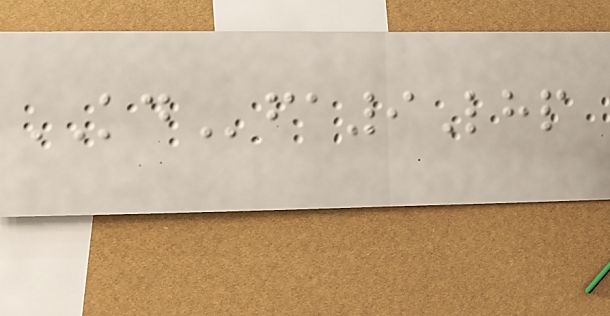KDfa9Lhp
